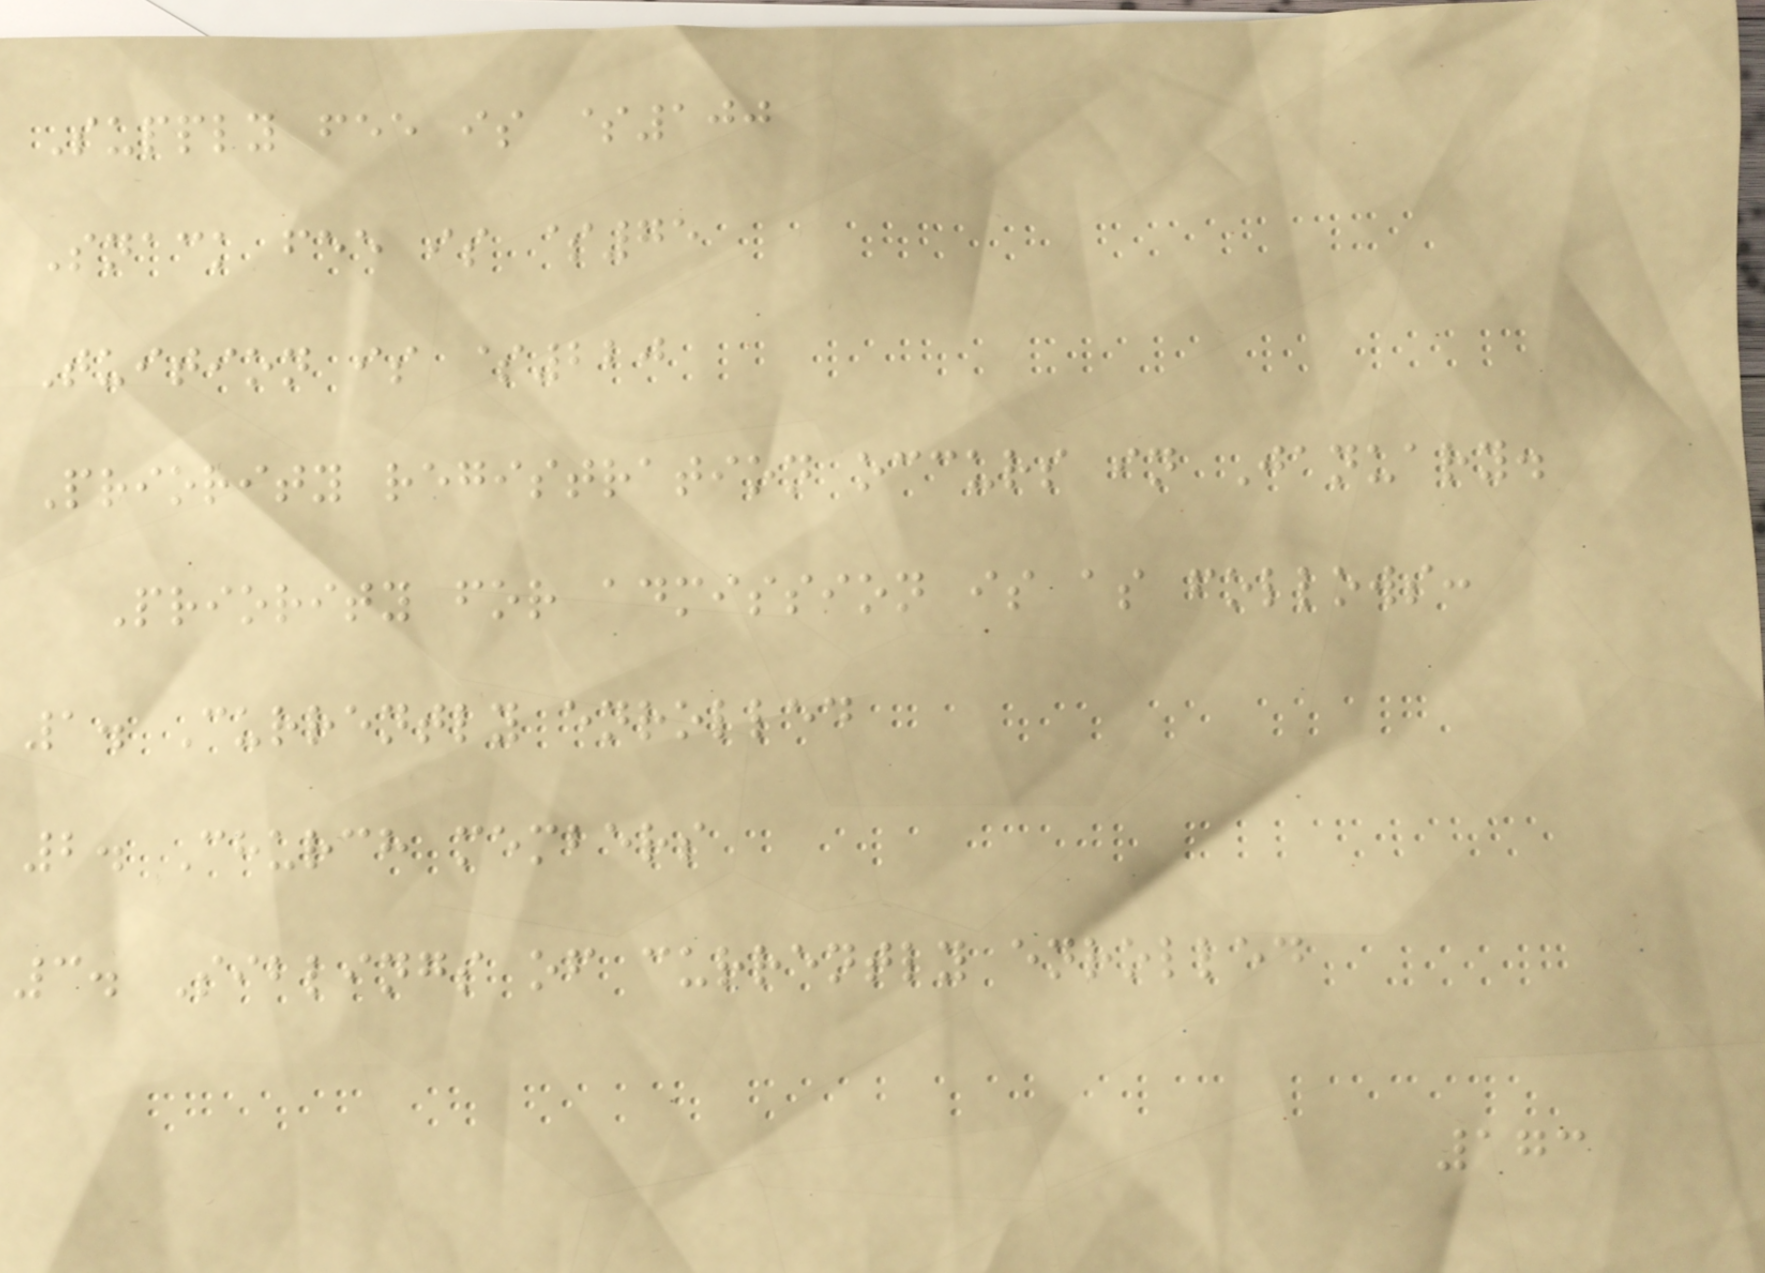Supply fee is $100
Snack fee is $75
Tuition is $220
Priority registration occurs in January.
Priority for admission is as follows:
1. Currently enrolled
2. Church members
3. Siblings of currently enrolled
173
